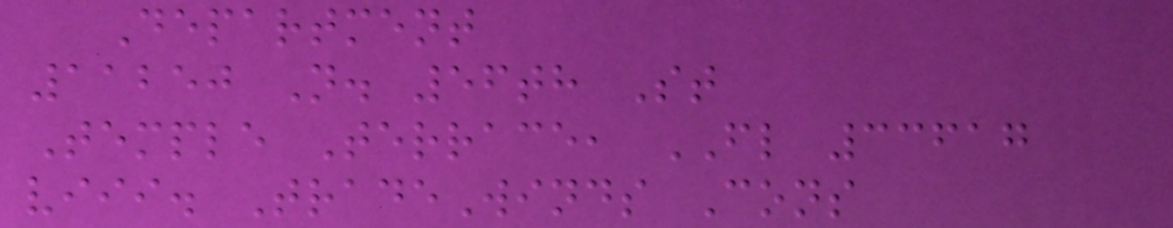Department
11250 N. 56th St
Temple Terrace, FL 33617
viii. TradeWinds Cons
